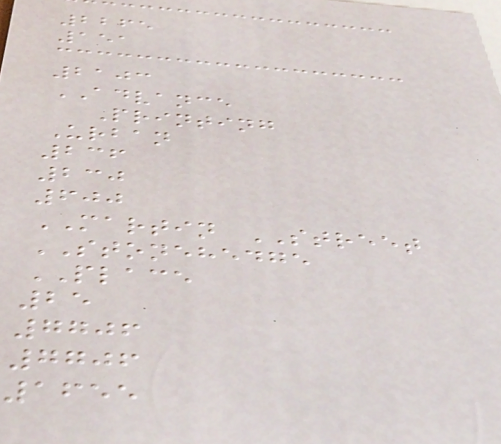2265
151
2103
ADVANCE
Printing
Urban
236
230
600
MARTIN STREET
STONEHEDGE
PLACE
25
7706
7706
1655
